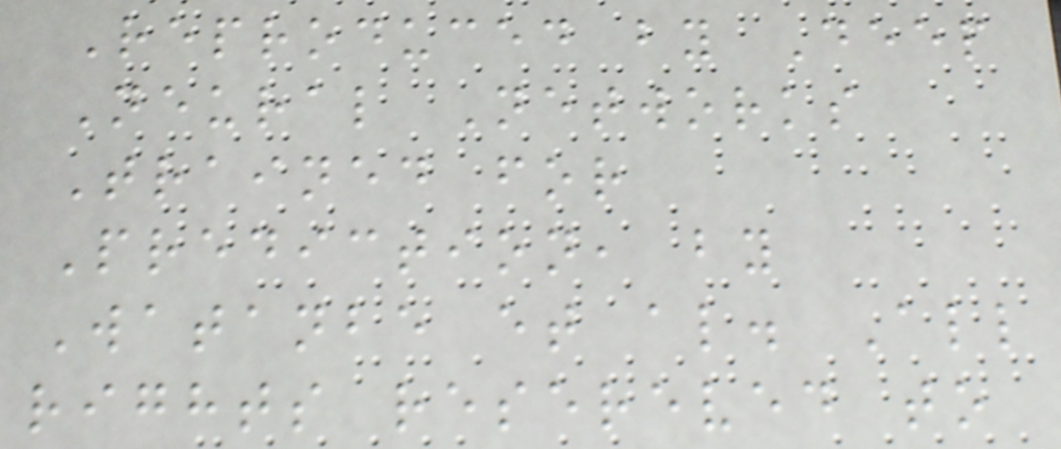Reproduced by Deep
Neural Networks
Trained for
Prediction, by
Watanbe et al. All
rights resereved to
